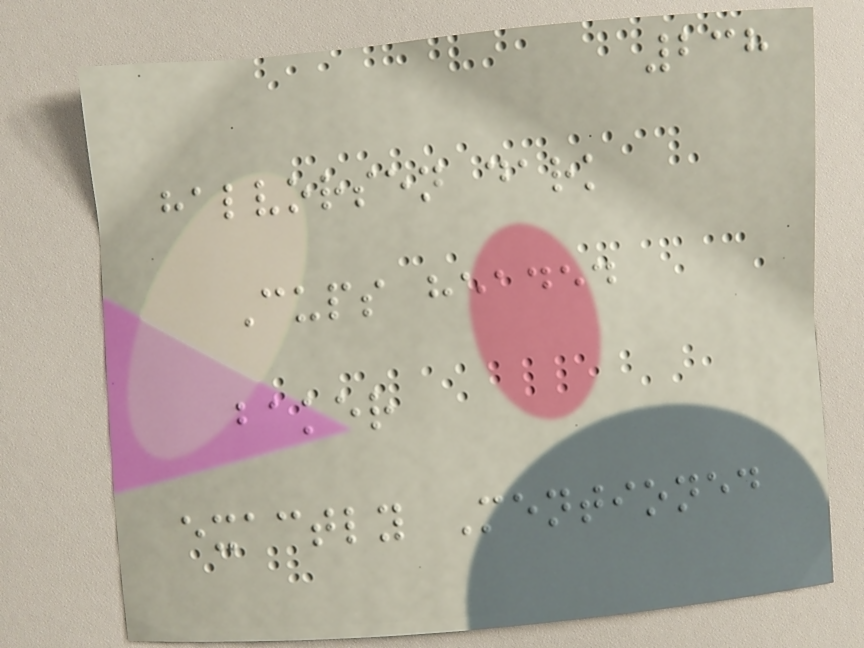238
halvorsen dark
Cups headed
baker
exactly Mentioned
